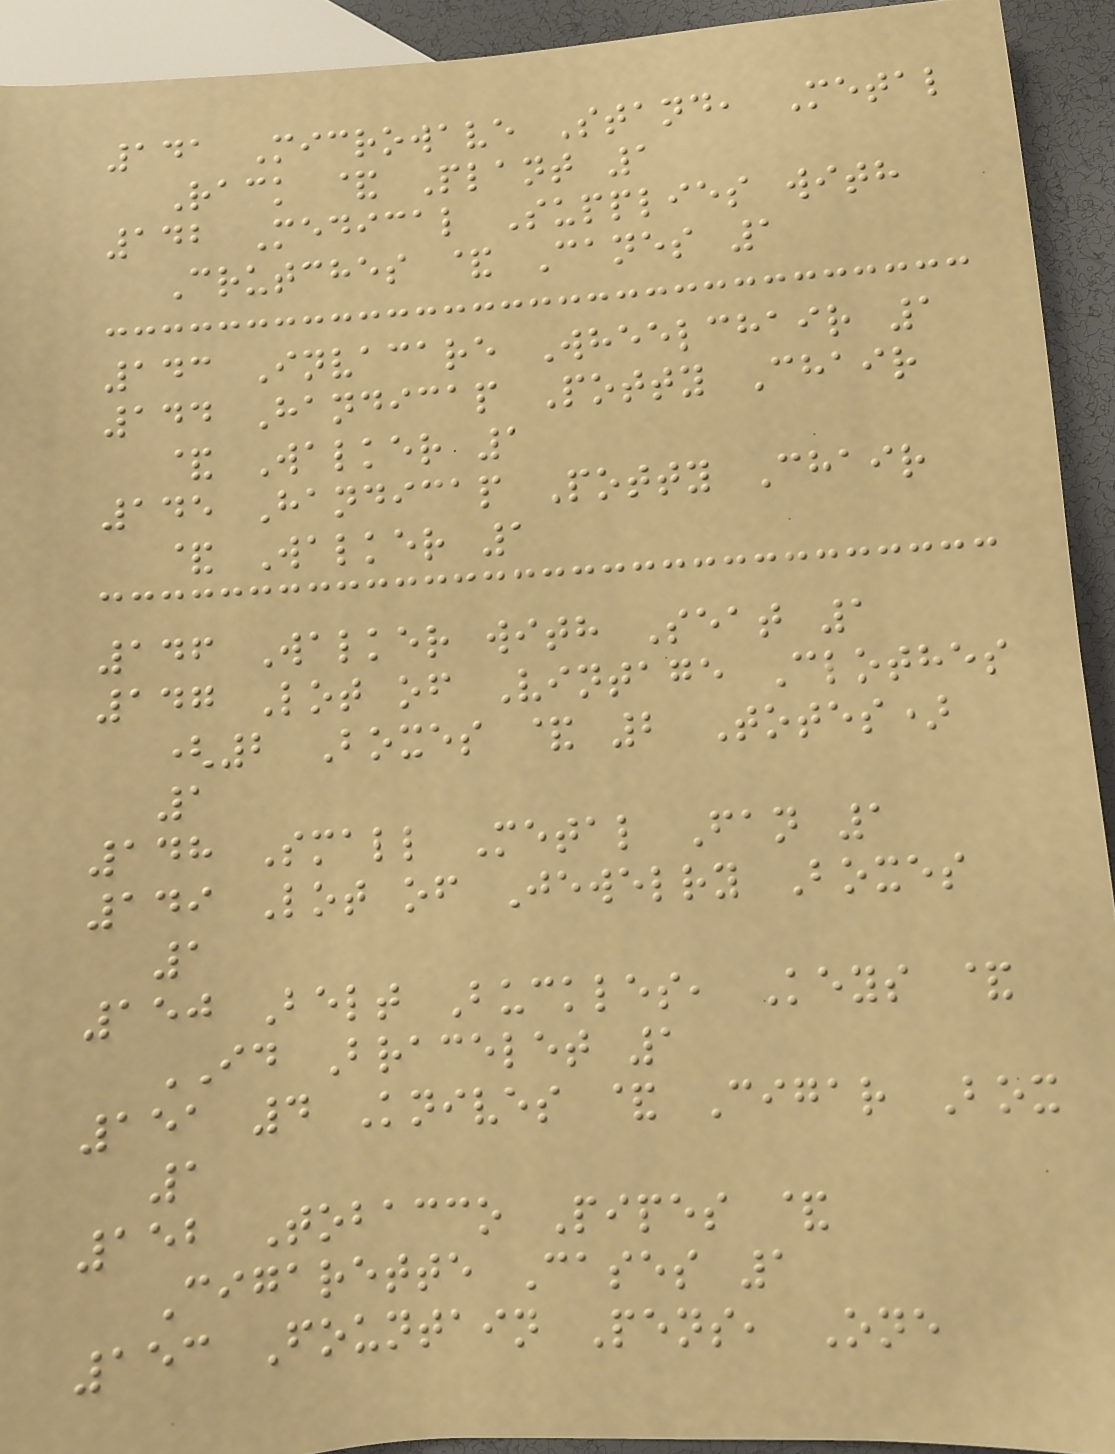141 Microwave Stand, Metal
Rack & Plant 1
142 Medical Supplies with
Crutches & Canes 1
143 Invacare Wheelchair 1
144 Handicap Potty Chair
& Walker 1
145 Handicap Potty Chair
& Walker 1
146 Walker with Seat 1
147 Lot of Vintage Clothes
(2 Boxes & 2 Totes)
1
148 Small Metal Fan 1
149 Lot of Jewelry Boxes
1
150 Belt Buckles, Keys &
ID Bracelet 1
151 4 Knives & Cigar Box
1
152 Tobacco Pipes &
Cigarette Cases 1
153 Fountain Pens, One
